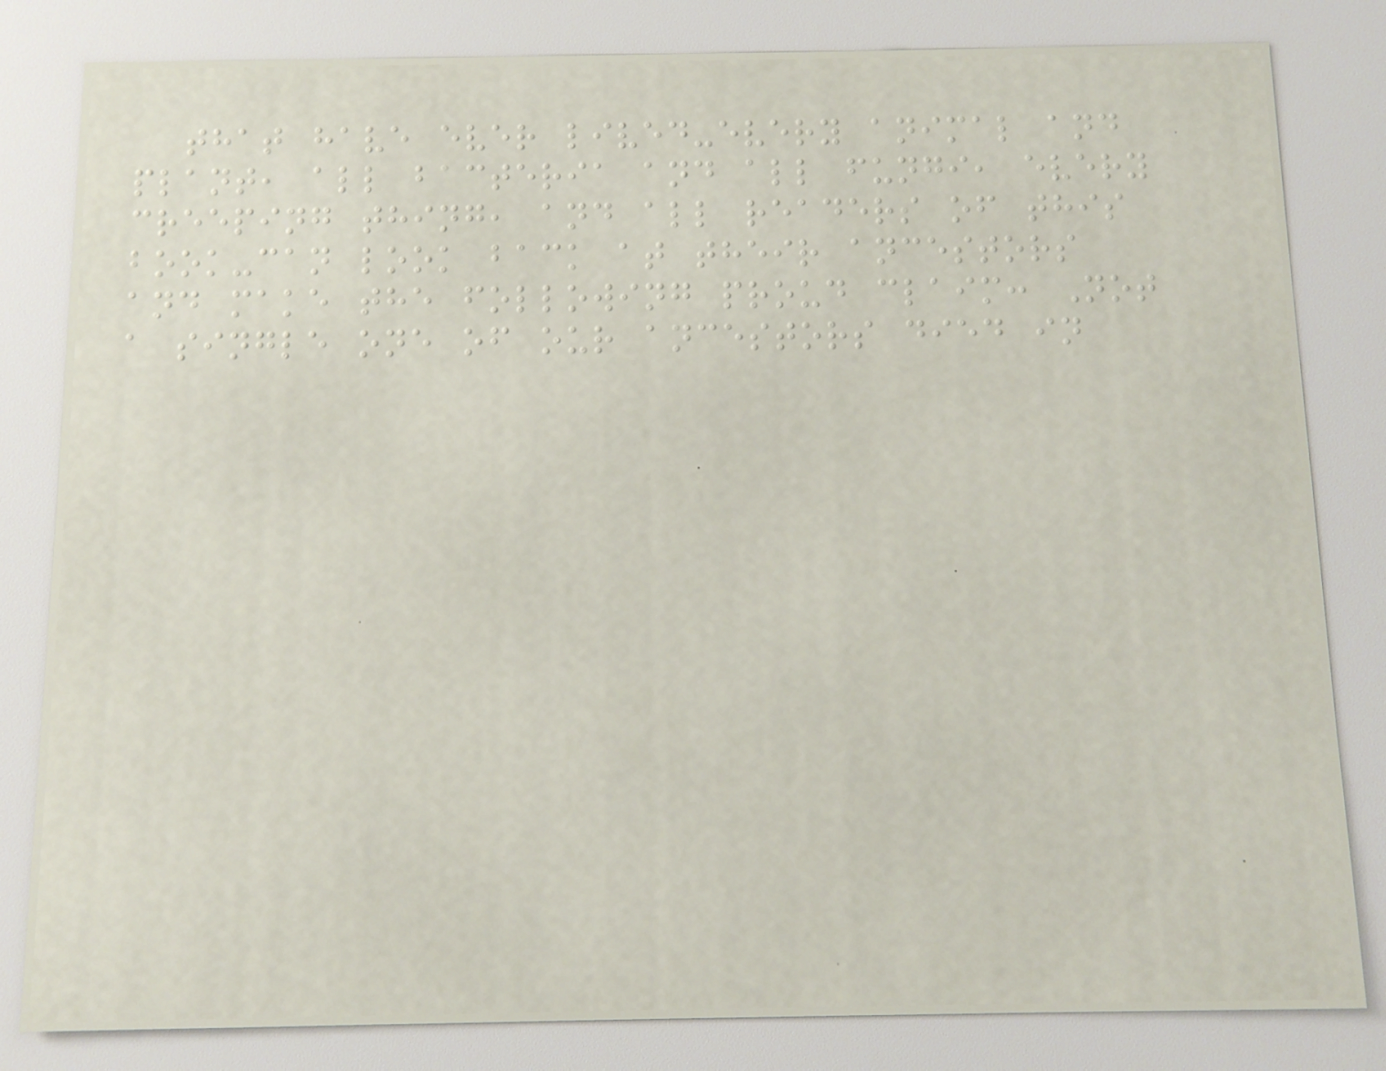that have ever lived-every animal and
plant, all bacteria and all fungi, every
creeping thing, and all readers of this
book-can look back at their ancestors
and make the following proud claim: Not
a single one of our ancestors died in
